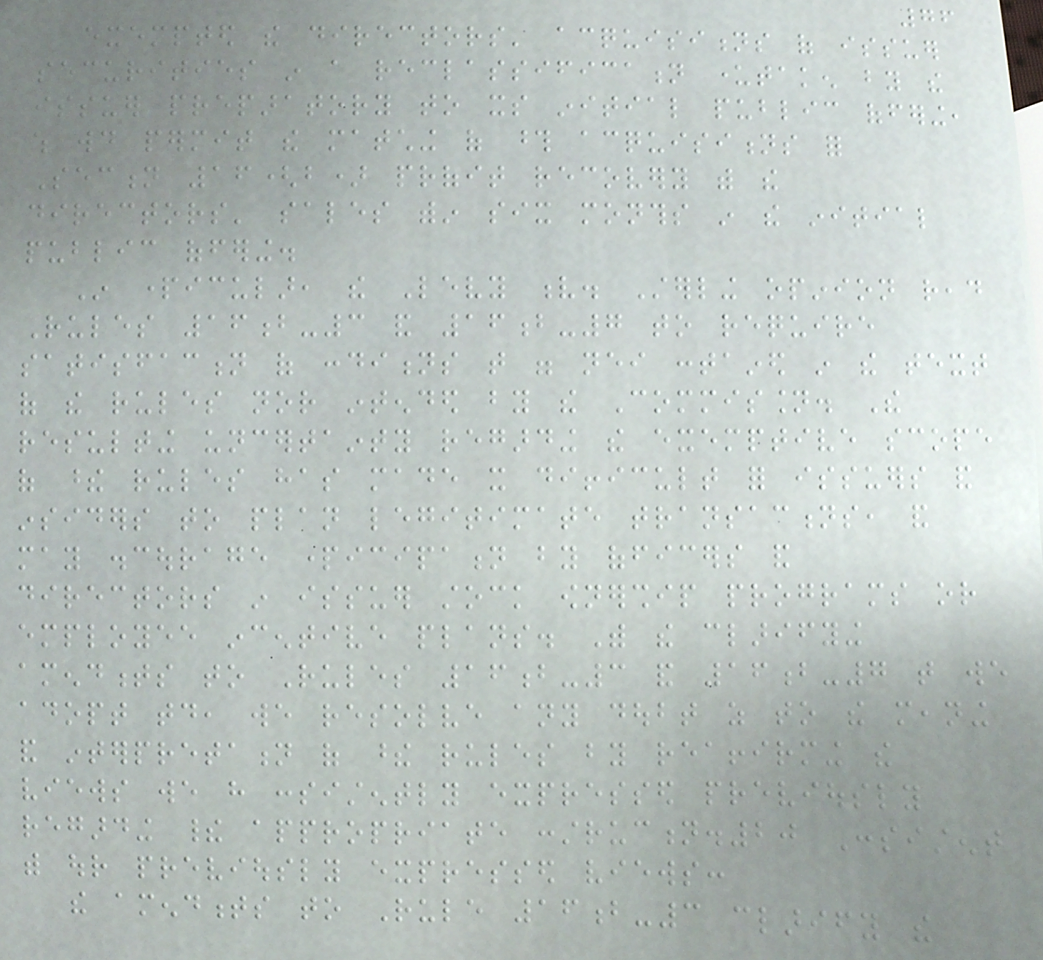76
exempted the directors' acquisitions of issuer
securities in a reclassification undertaken by the
issuer preparatory to its initial public offering,
which would permit the matching of those acquisitions for
Section 16(b) profit recovery with the
directors' sales within six months in the initial
public offering.
In particular, the Levy v. Sterling opinion read
Rules 16b-3 and 16b-7 to require
satisfaction of conditions that were neither contained in the text
of the rules nor intended by the Commission. The
resulting uncertainty regarding the exemptive scope
of these rules has made it difficult for issuers and
insiders to plan legitimate transactions, and
may discourage participation by officers and
directors in issuer stock ownership programs or
employee incentive plans. With the clarifying
amendments to Rules 16b-3 and 16b-7 that we
adopt today, we resolve any doubt as to the meaning
and interpretation of these rules by reaffirming the
views we have consistently expressed previously
regarding their appropriate construction.20 Consistent
with our previously expressed views:
the amendments to Rule 16b-3 clarify the
